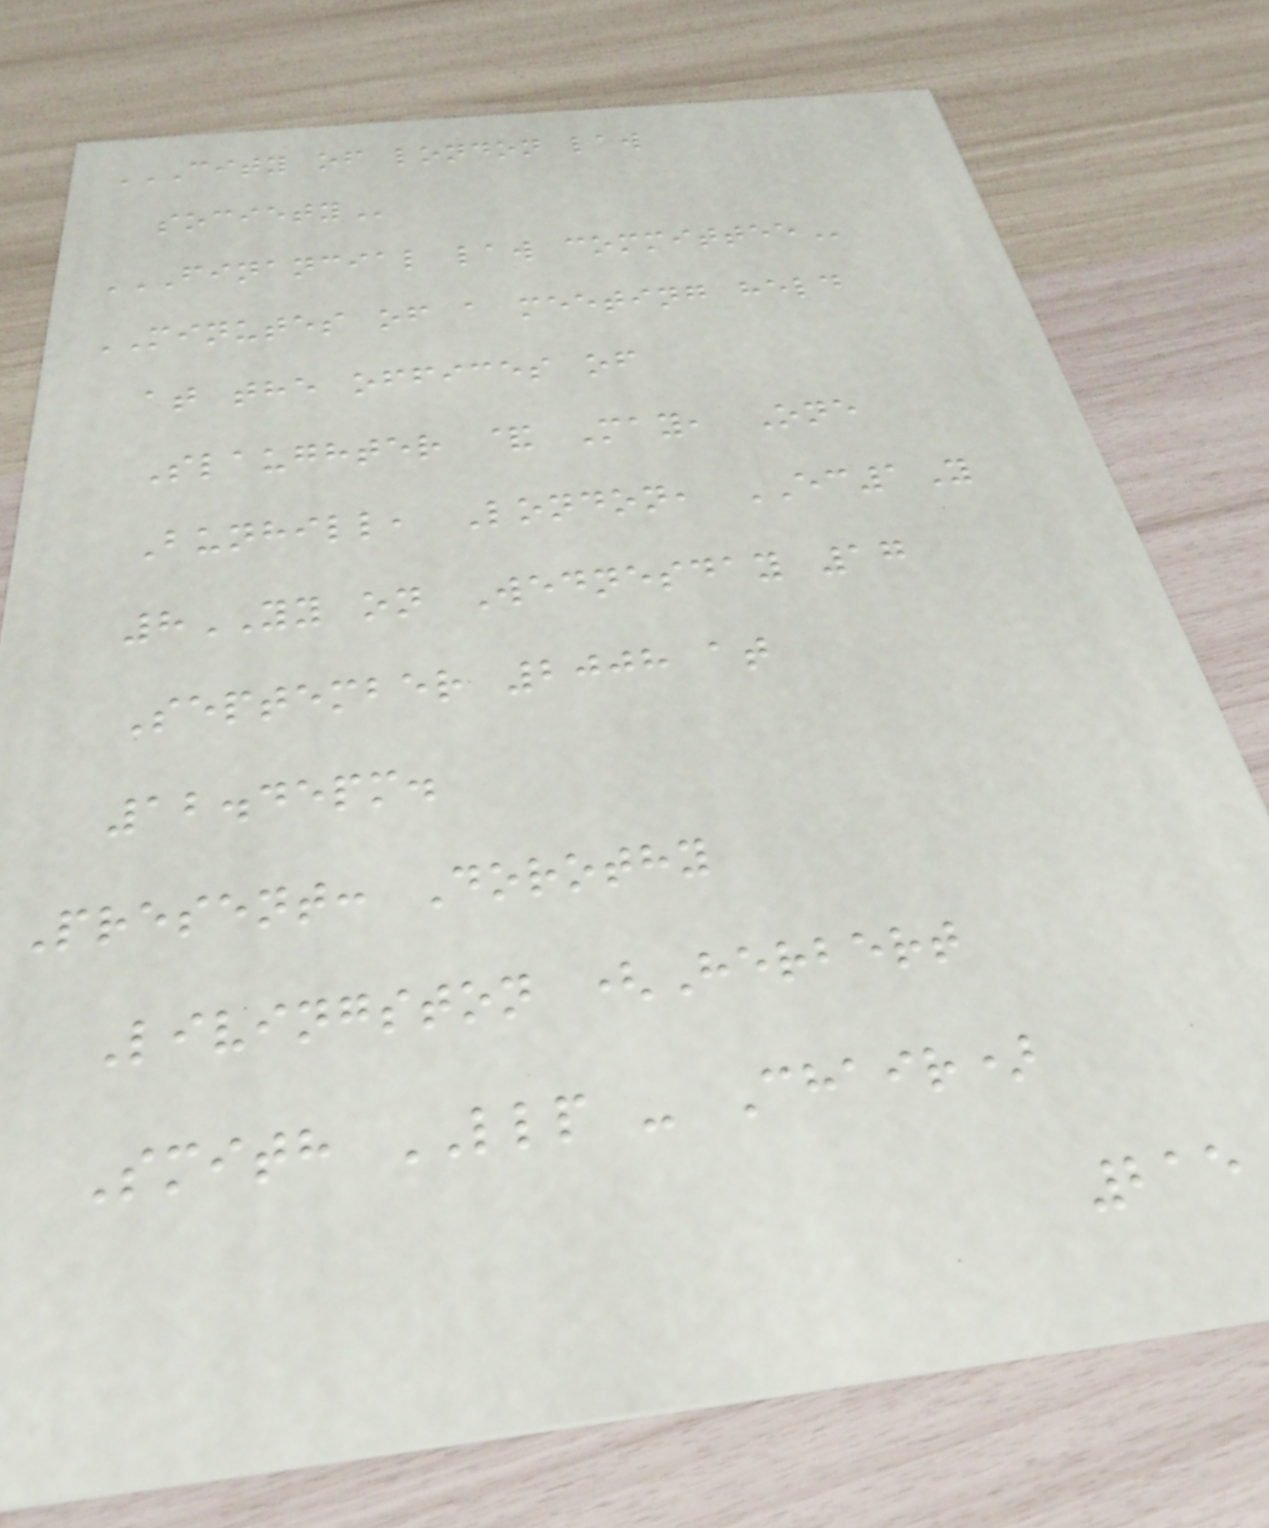CITY OF LONDON LAW
SOCIETY
FINANCIAL LAW COMMITTEE
MINUTES of a meeting held
at the offices of
Slaughter & May, One
Bunhill, London, EC1Y
8YY on Wednesday 17
September 2008 at
12.45pm.
Present: Dorothy
Livingston (Herbert
Smith LLP - Chair)
215
